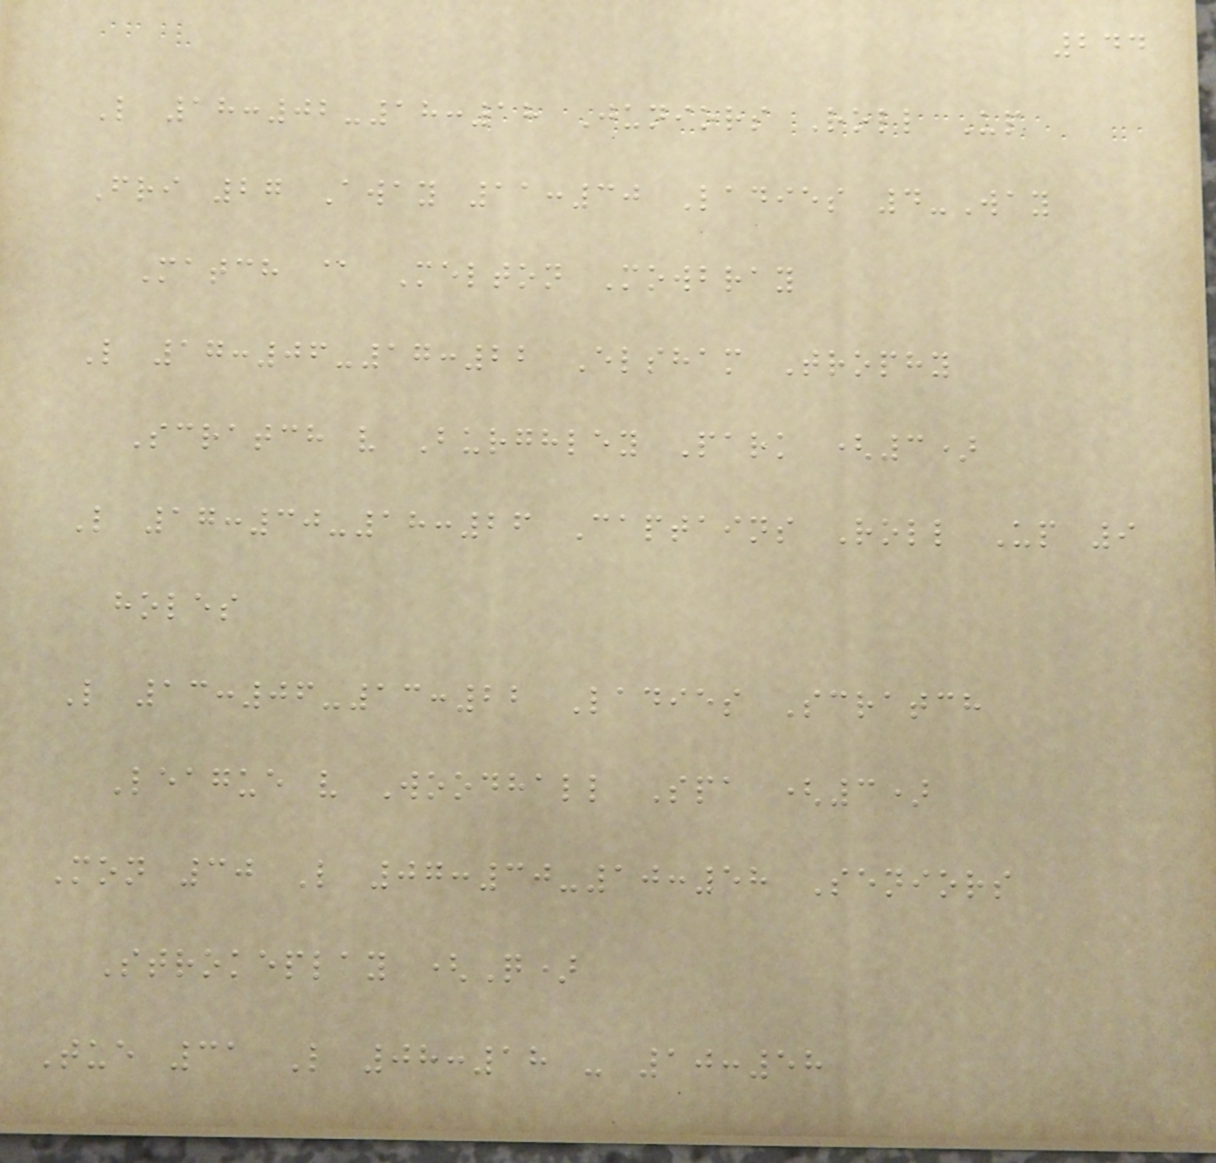244
L 18:02-18:18 Juniors Roll Up
Fri 27 Away 11:30 Ladies 4-Way
Match @ Melton Mowbray
L 17:06-17:22 Elsham Trophy
Scratch v Burghley Park (3)
L 17:30-18:26 Captains Roll Up 9
holes
L 13:06-13:22 Ladies Scratch
League v Woodhall Spa (3)
Mon 30 L 07:30-10:58 Seniors
Strokeplay (Q)
Tue 31 L 08:18 - 10:58
